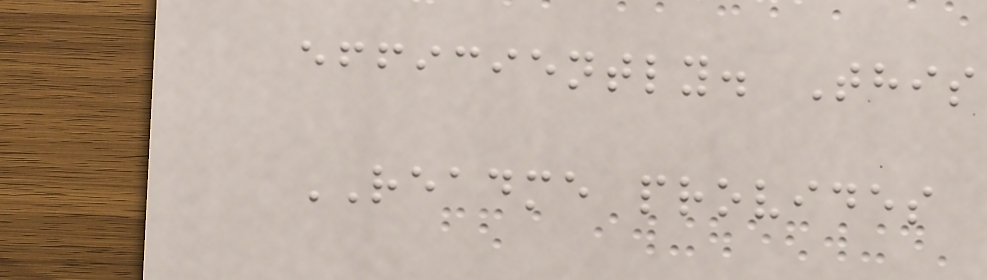efficiently. This
README provides
